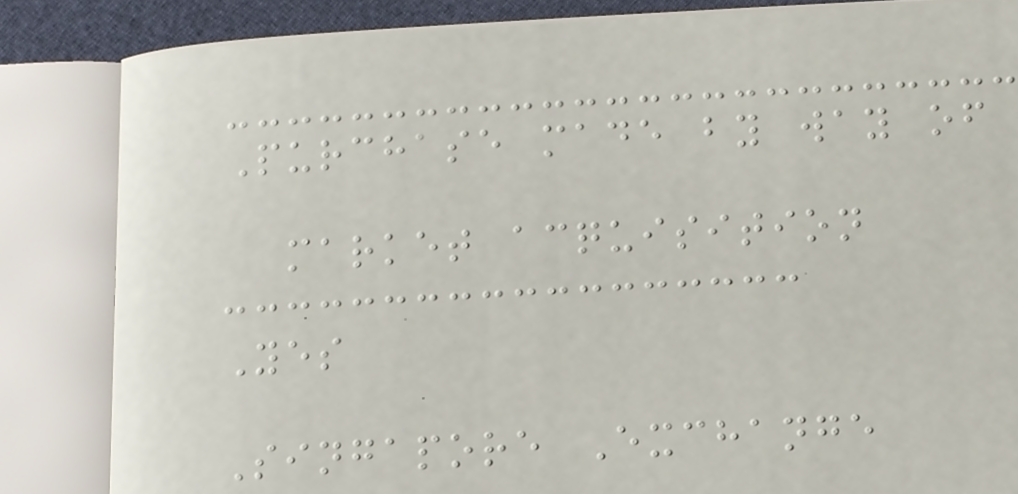Purchase made by way of
market acquisition
Yes
Singapore Exchange
